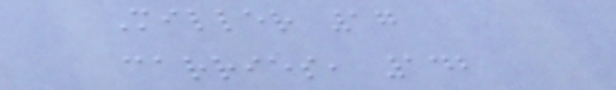Miller 17
carries, 142
